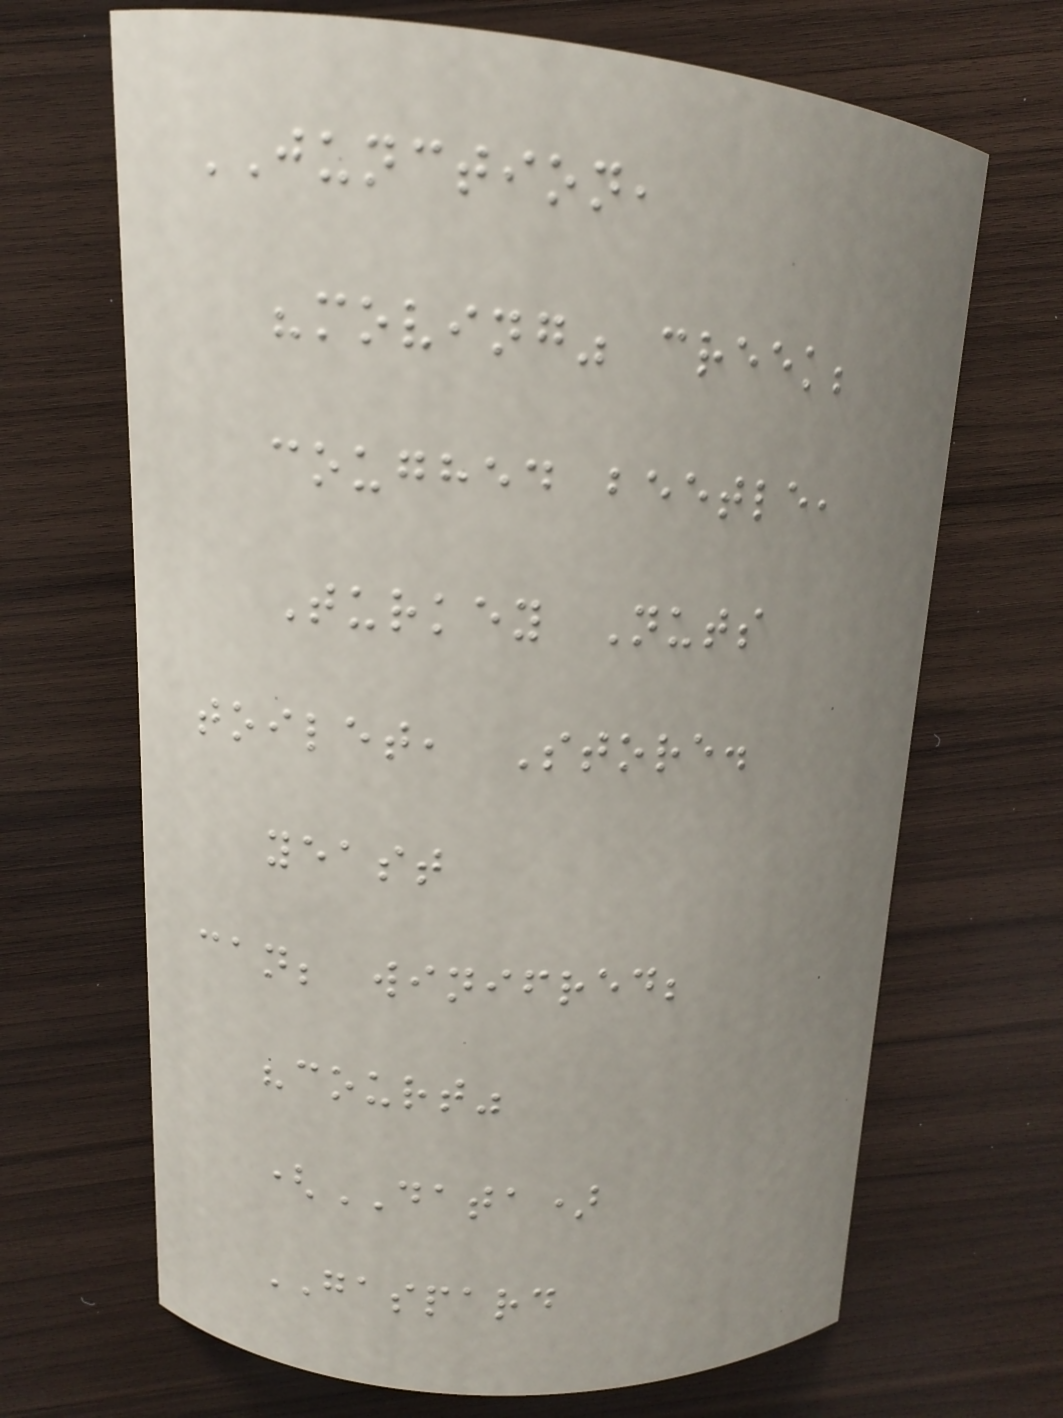JUNCTION,
"moving" creek;
coughed beetle,
Turkey Nuts
toilet, Store.
yeast
can; winifred;
"court"
(DATA)
GASPARD
